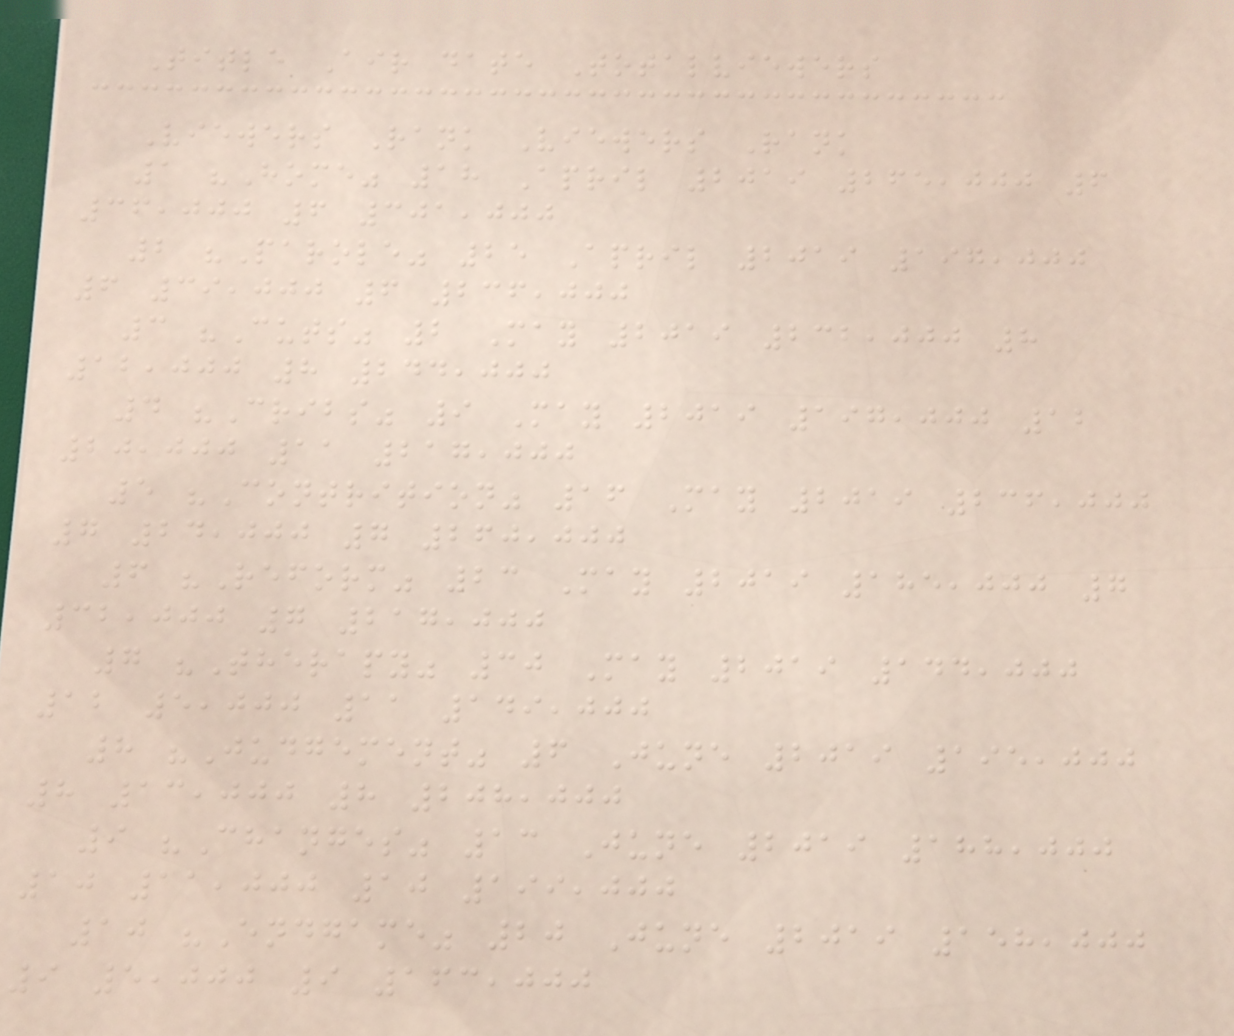Title Air date Totalviewers
Viewers Rank Viewers Rank
1 "Home" 18 April 2019 265,000 6
36,000 6 301,000
2 "Parole" 25 April 2019 197,000
6 39,000 6 236,000
3 "Cuts" 2 May 2019 232,000 8
12,000 8 244,000
4 "Cribs" 9 May 2019 197,000 12
20,000 11 217,000
5 "Contrition" 16 May 2019 236,000
7 24,000 7 260,000
6 "Reform" 23 May 2019 185,000 7
32,000 7 217,000
7 "Therapy" 30 May 2019 144,000
12 5,000 11 149,000
8 "Judgement" 6 June 2019 195,000
8 13,000 8 208,000
9 "Changes" 13 June 2019 188,000
10 11,000 10 199,000
10 "Endgame" 20 June 2019 158,000
9 5,000 9 163,000
